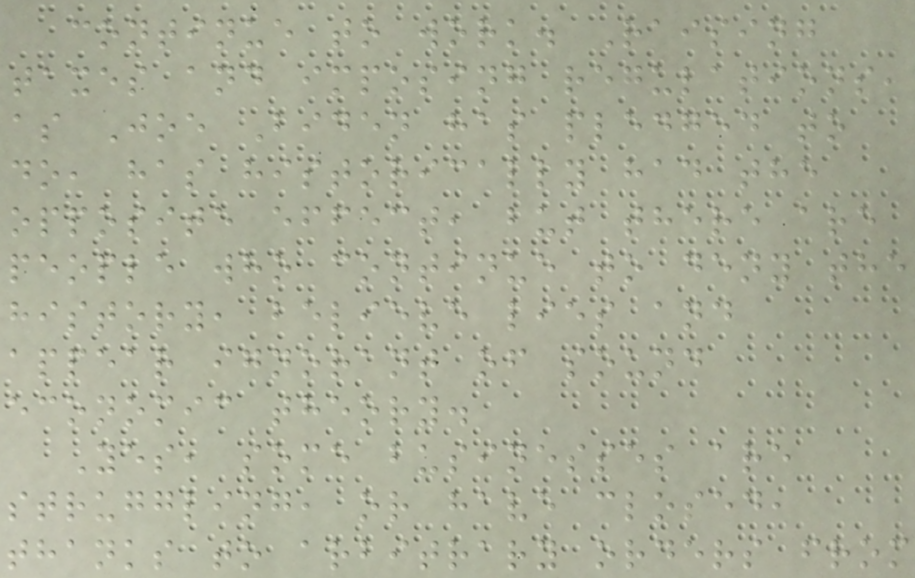continue to work. Raising
taxes and imposing regulations,
as Joe Biden has pledged to
do, has historically had the
opposite effect, but there are
people who continue to deny the
history, believe lies and
appear ignorant of sound
economic theory.
Yes, some businesses are
struggling, or have closed,
thanks to arbitrary orders from
